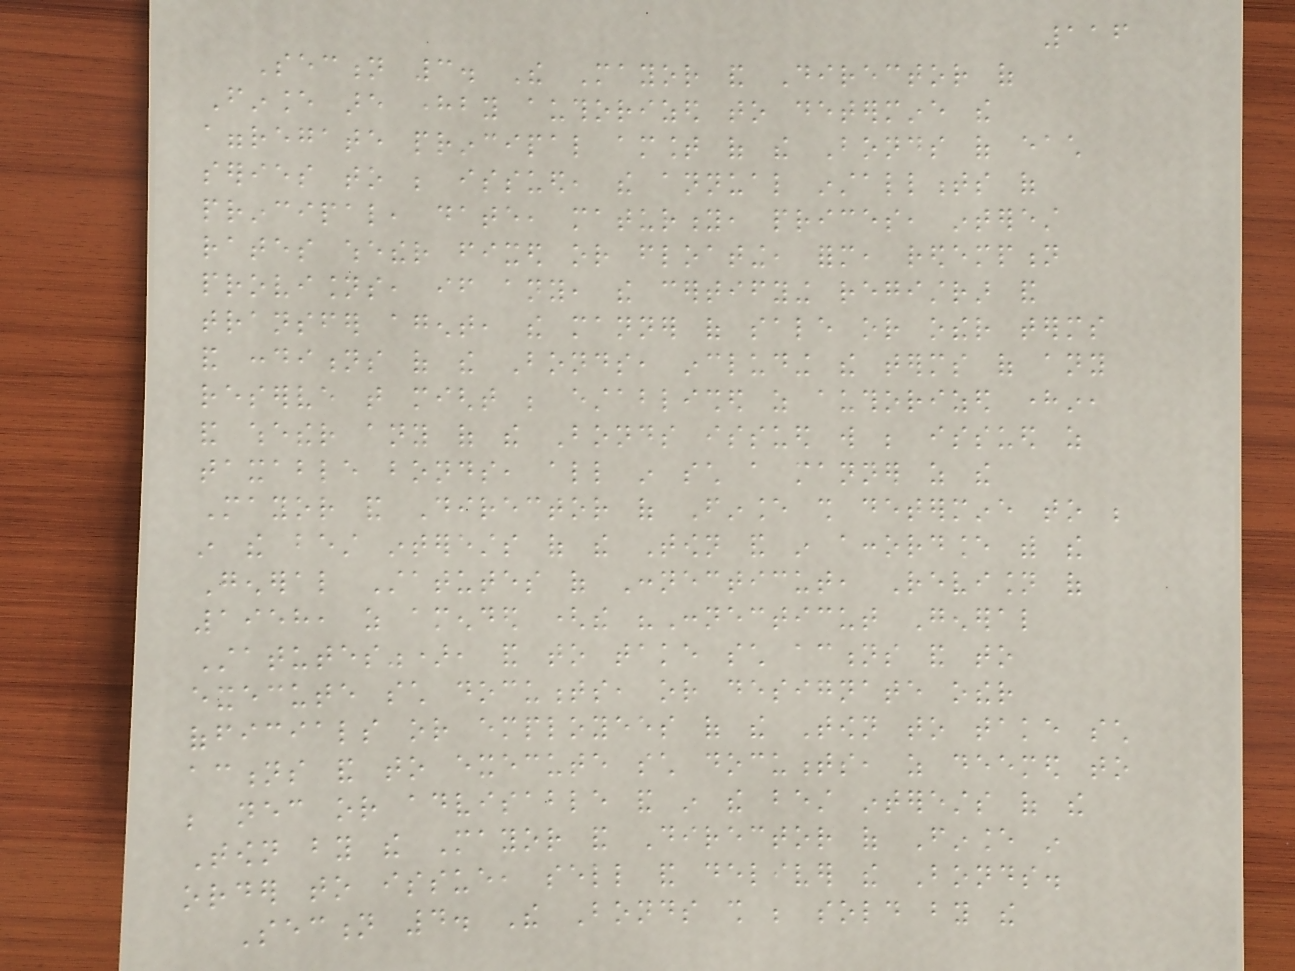116
Section 3. The Mayor and Director of
Finance are hereby authorized to determine the
aggregate principal amount of the Bonds of each
series to be issued, the annual installments of
principal, date, maturity, prices, interest
rates whether fixed or floating, form, redemption
provisions, if any, the certifying registrar and
transfer agent, the manner of sale or other terms
and conditions of the Bonds, including the terms of any
reserve that might be established as authorized herein,
and whether any of the Bonds issued will be issued as
taxable bonds, all in such a manner as the
Mayor and Director of Finance shall determine to be
in the best interests of the Town and in accordance with the
General Statutes of Connecticut, Revision of
1958, as amended (the "Connecticut General
Statutes"), and to take such actions and to
execute such documents, or designate other
officials or employees of the Town to take such
actions and to execute such documents, as deemed to
be necessary or advisable and in the best interests of the
Town by the Mayor and Director of Finance in
order to issue, sell and deliver the Bonds.
Section 4. The Bonds shall be sold by the
